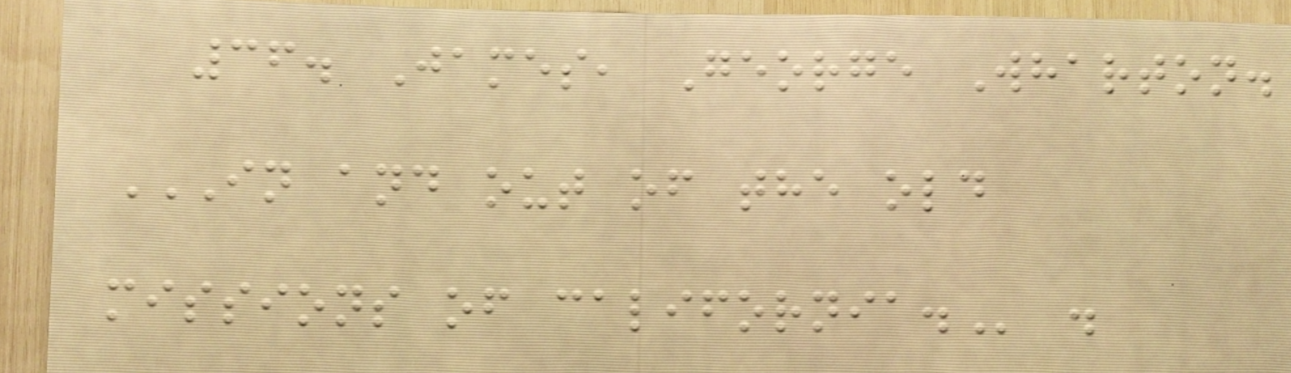36. James, George Wharton.
IN AND OUT OF THE OLD
MISSIONS OF CALIFORNIA. .
